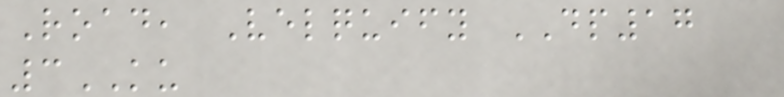Road, Velquify DP17
3KU
